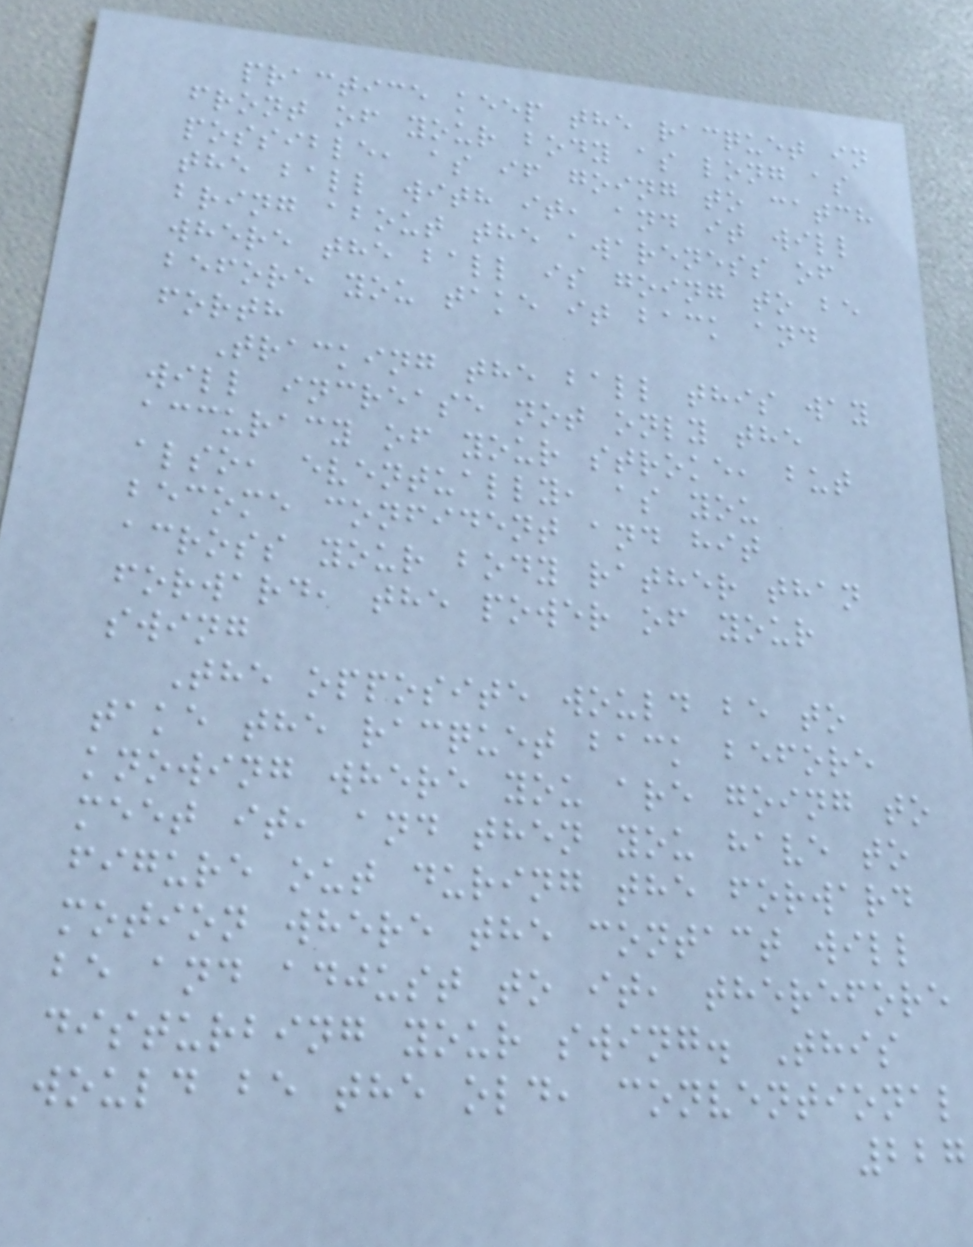practice keep the racquet in
front of your body as long as
possible, as if going to catch
the ball with it, and it will
bring about the awareness of
where the ball is going to be
before you take it back and
forth
Tracking the ball this way
will increase not only the
accuracy of your stroke, but
also, eventually, as you
become confident and hit
across your body rather than
forward, the power of your
swing
The opposite would be to
take the racquet back before
knowing where you are going to
meet it, and then you have to
figure out during the forward
motion where the contact will
be and adjust to it, therefore
disturbing your swing. This
would be the old, conventional
227
